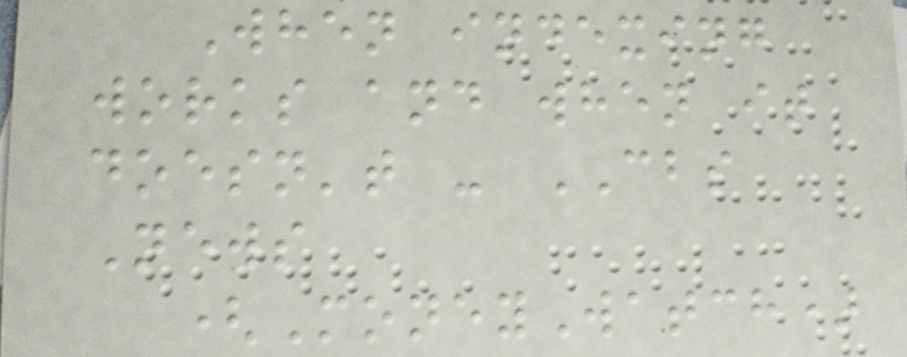When indexing
works and when it
doesn't - CBS
News
(MoneyWatch)
